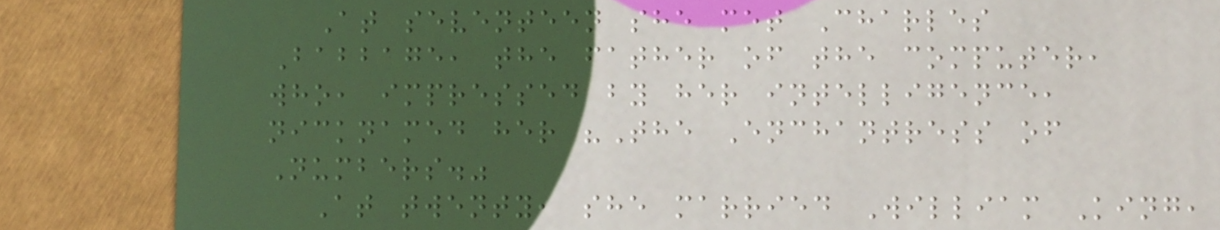At seventeen she met Charles
Babbage, the father of the computer,
who, impressed by her intelligence,
nicknamed her "The Enchantress of
Numbers."
At twenty, she married William King,
